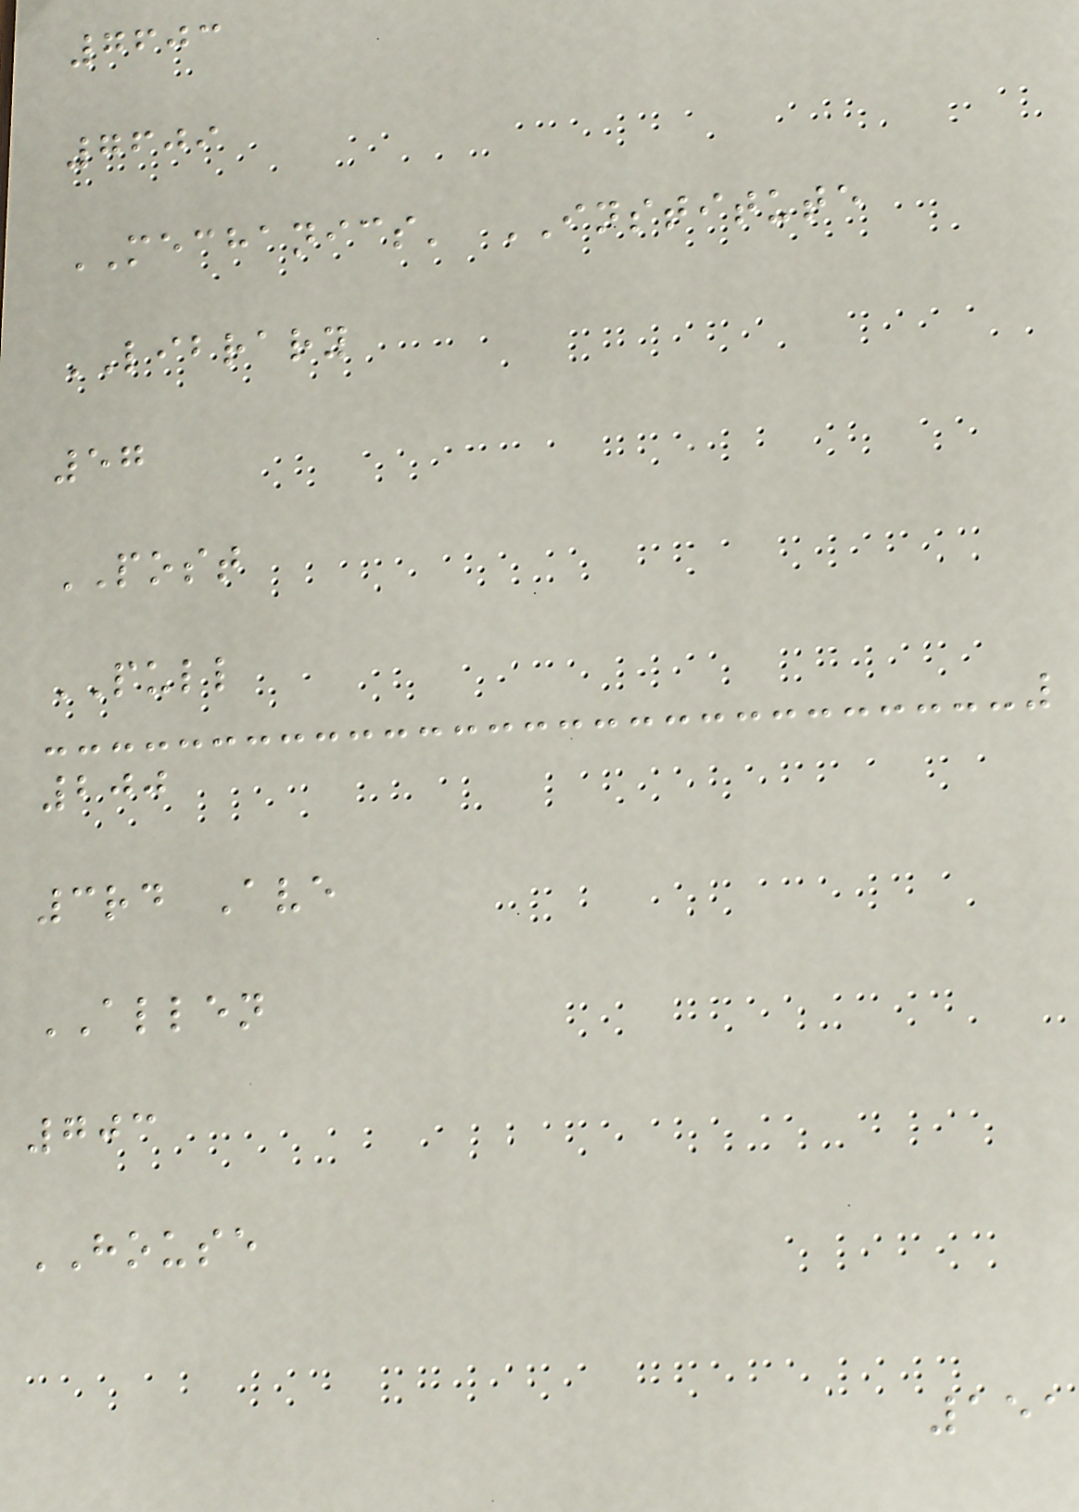7603
7609
MECHANICS' INSTITUTE
LIBRARY
57
POST
PULL
200
3rd Ave
ALLEN
703
HOUSE
151
